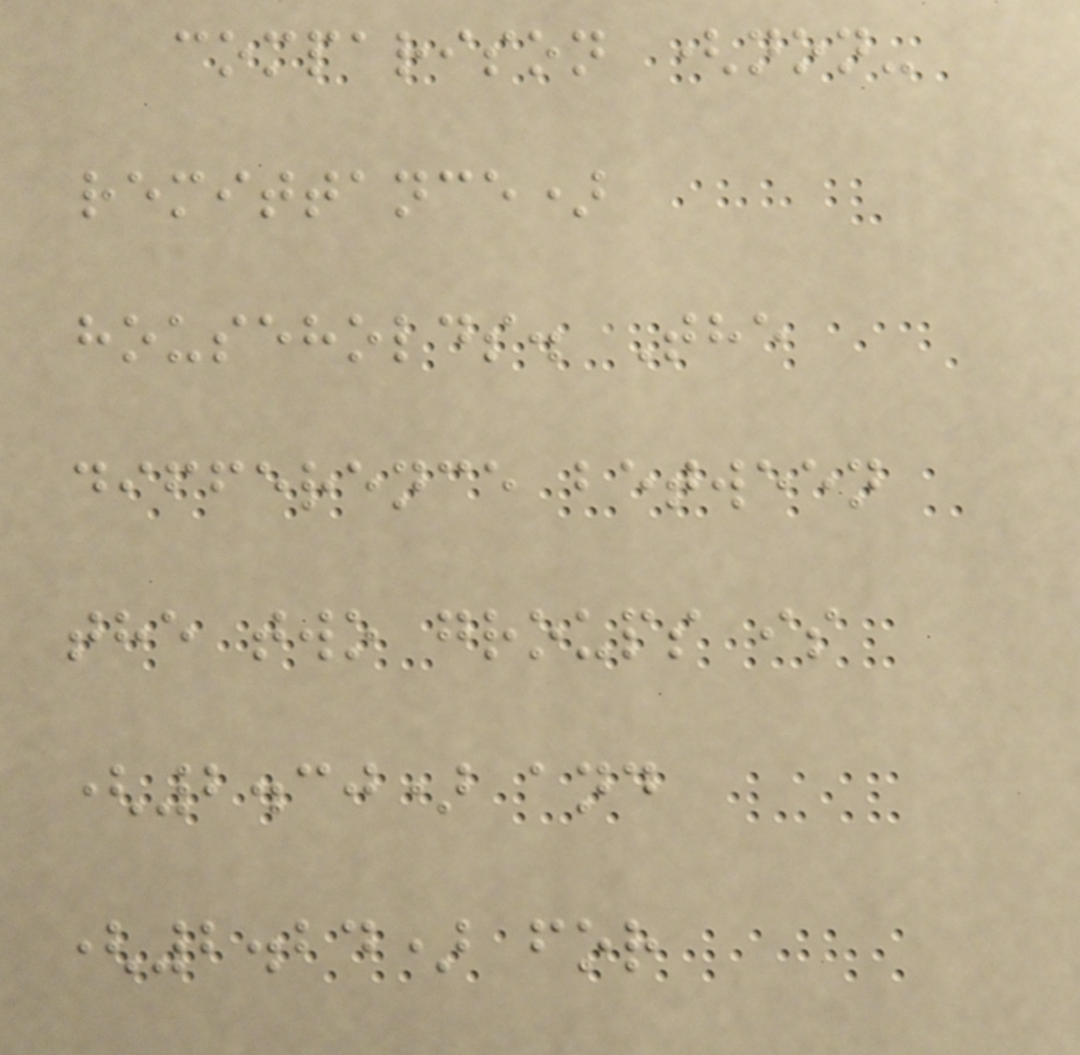comparison (non-
remittance)
households. The
difference between
the two groups is
(2.30) and
(2.24) for
